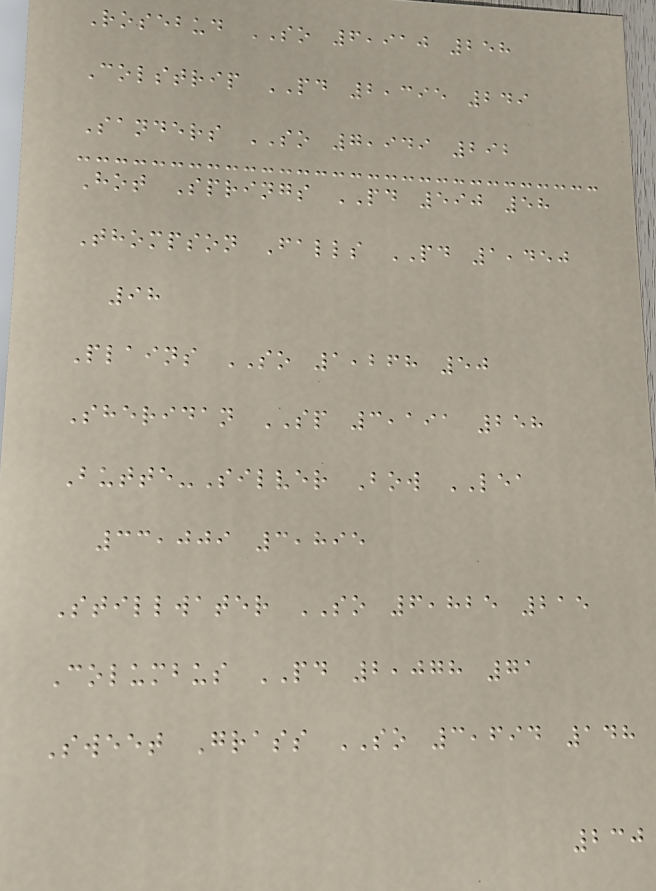Rosebud SO 6,910 258
Colstrip PD 2,395 249
Sanders SO 7,949 292
Hot Springs PD 590 58
Thompson Falls PD 1,450
98
Plains SO 1,268 50
Sheridan SP 3,191 258
Butte-Silver Bow LEA
33,009 3,895
Stillwater SO 6,825 215
Columbus PD 2,078 71
Sweet Grass SO 3,694 148
230
